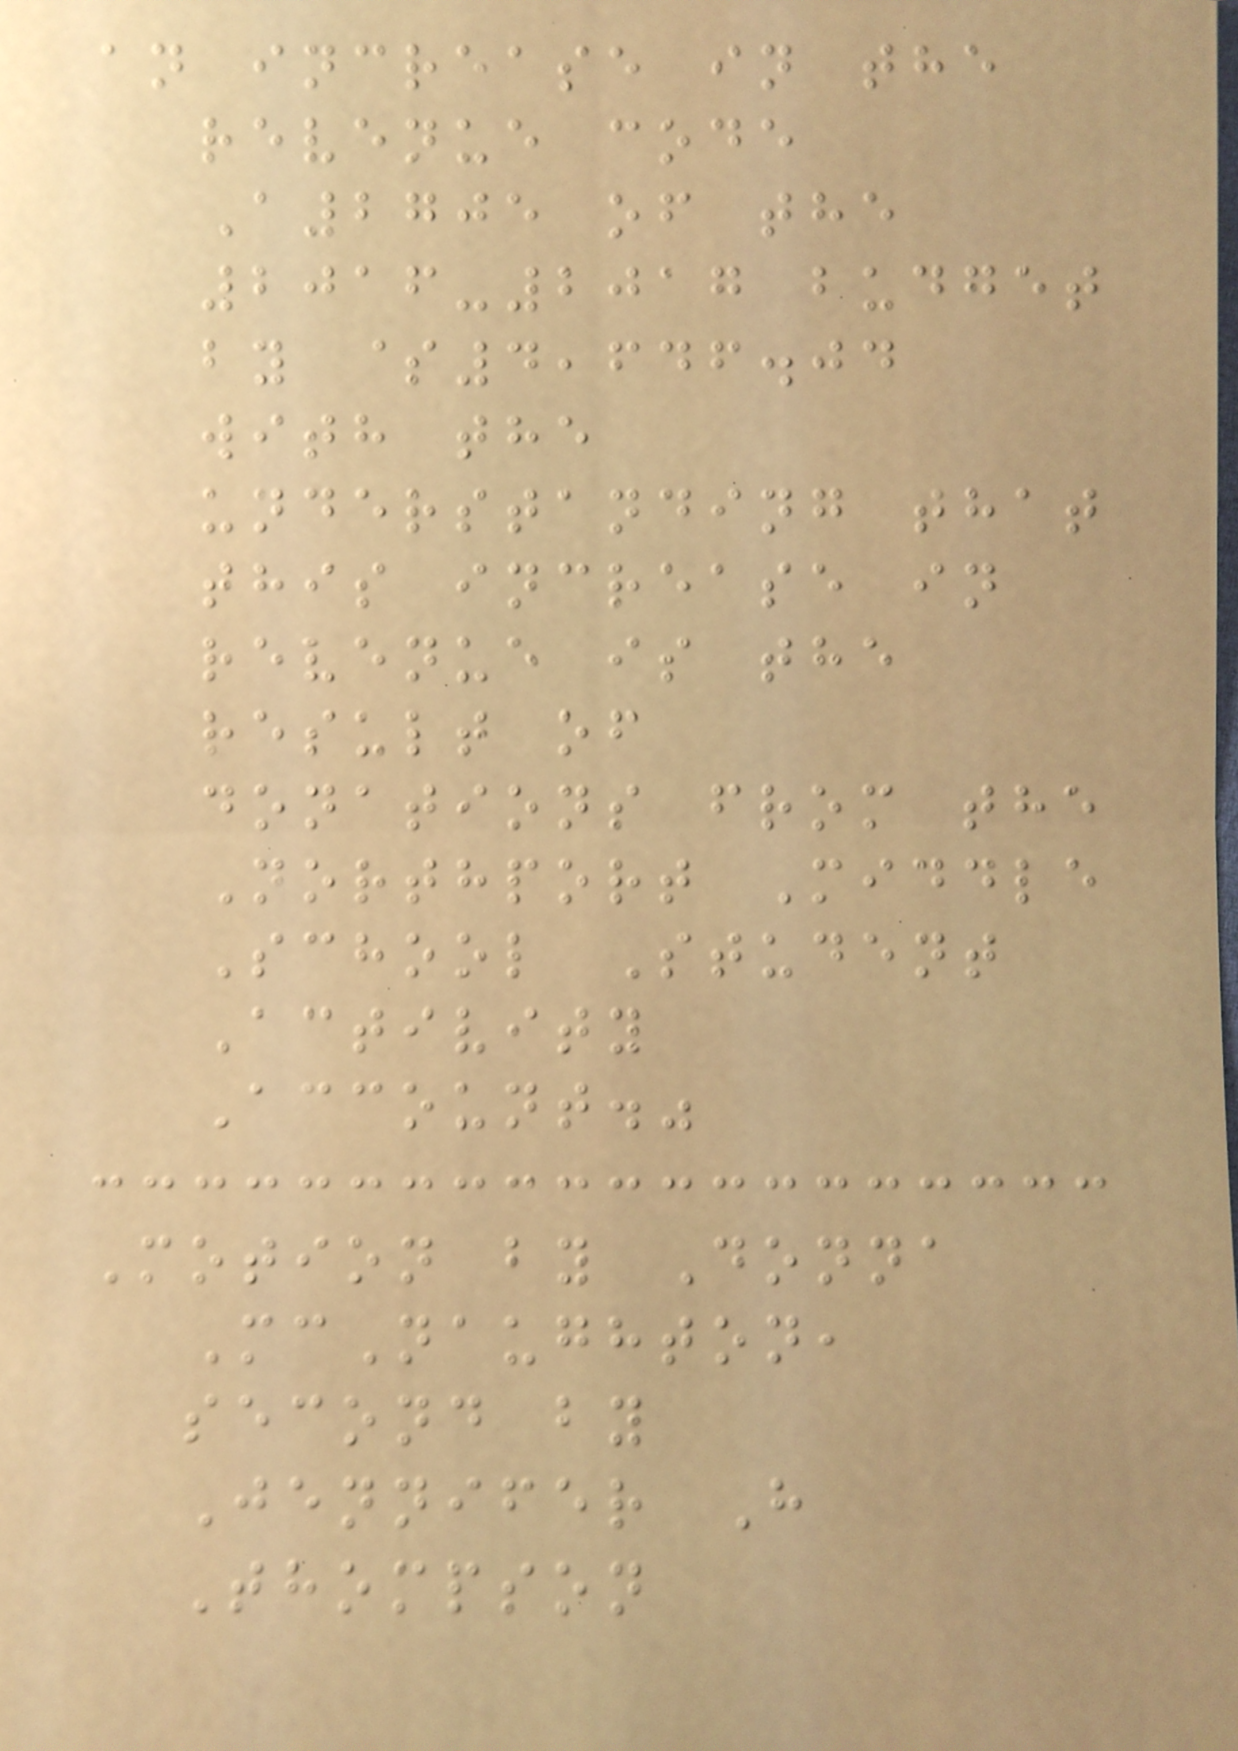an increase in the
revenue code
A2705 of the
2016-2017 budget
by $4,646.04
with the
understanding that
this increase in
revenue is the
result of
donations from the
Northport Middle
School Student
Activity
Account."
Motion by Donna
McNaughton,
second by
Jennifer H
Thompson
